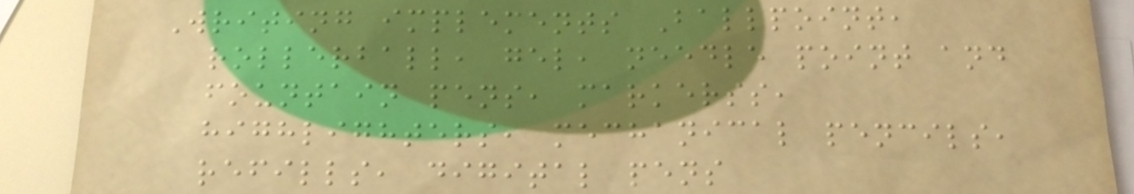Writing implements Ballpoint,
rollerball, gel, needle point and
fountain pens, markerss,
highlighters, mechanical pencils,
refills, digital pens
